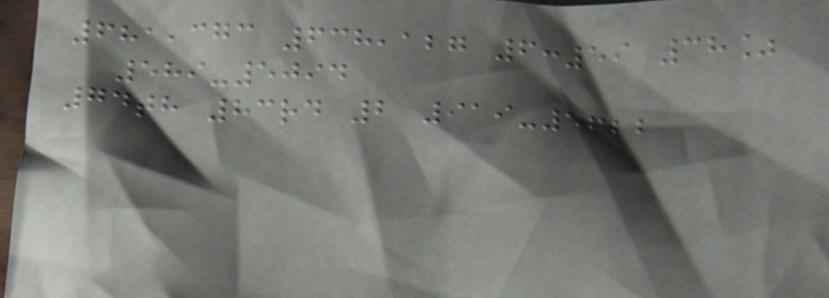681,373 638,127 6:59 38%
589-5094
74th 83rd 2 919-5622
